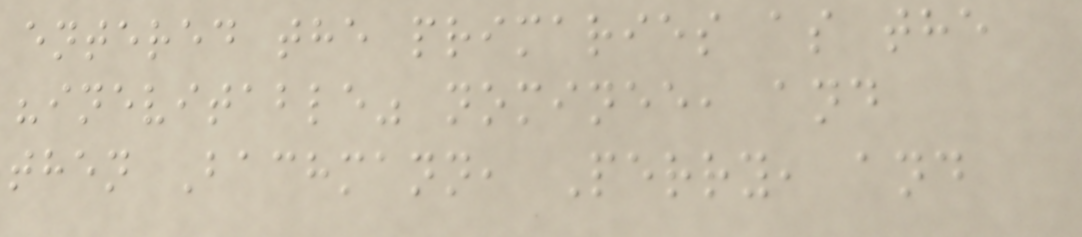entered the primaries as the
"inevitable" nominee, and
then Bachmann, Perry, and
